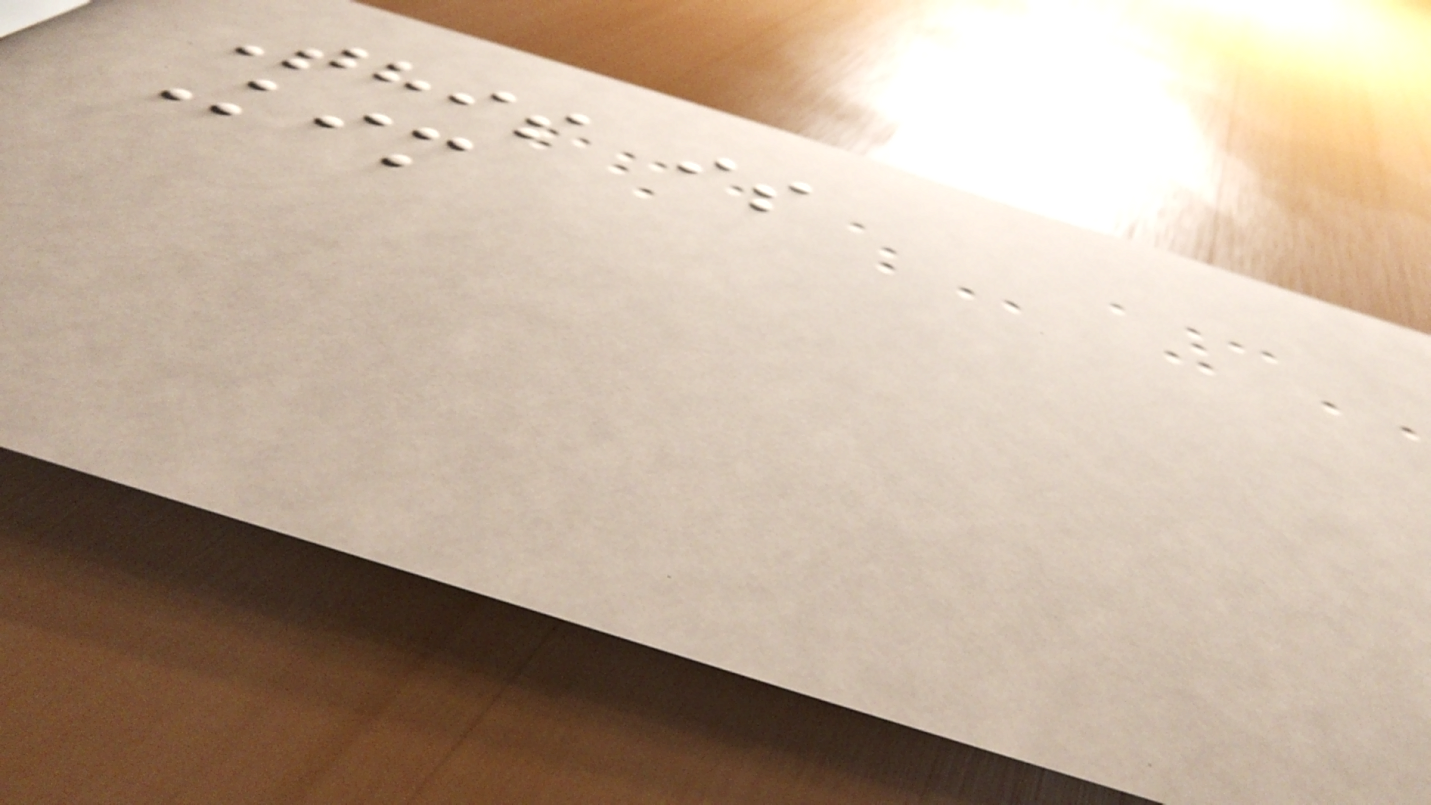This is
Kim
